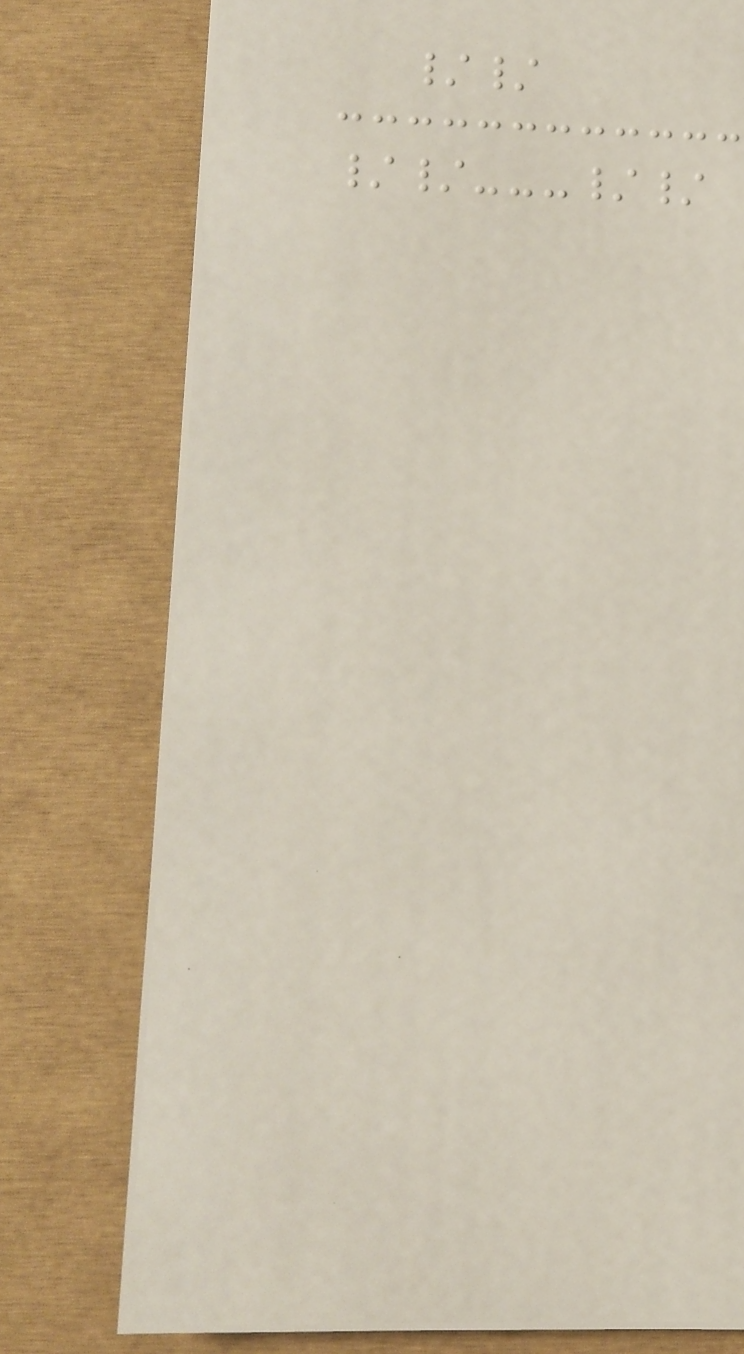//
//---//
